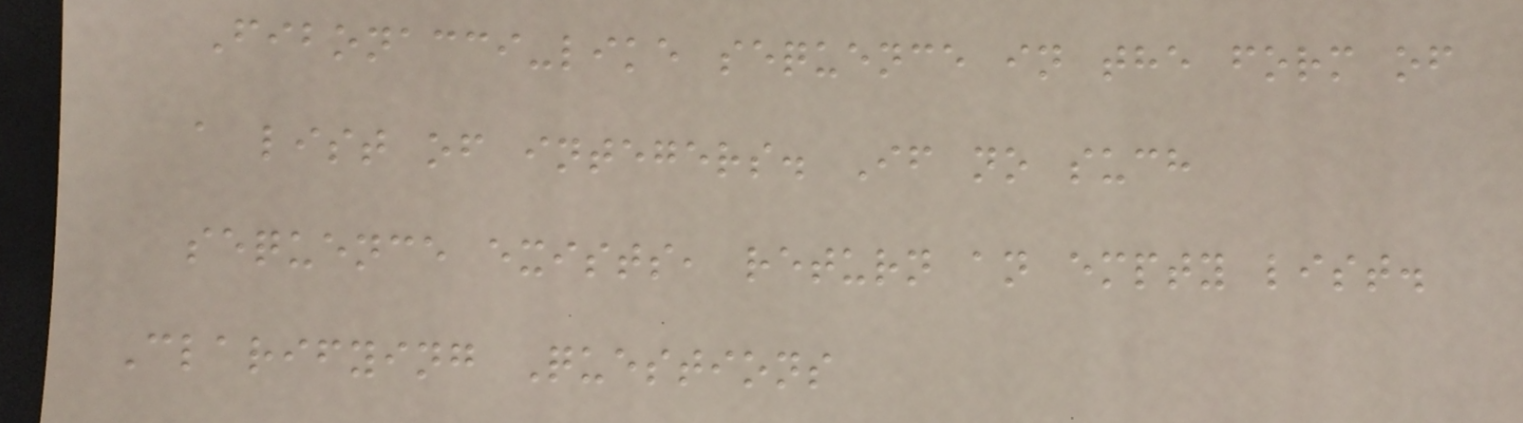Fibonacci-like sequence in the form of
a list of integers. If no such
sequence exists, return an empty list.
Clarifying Questions
